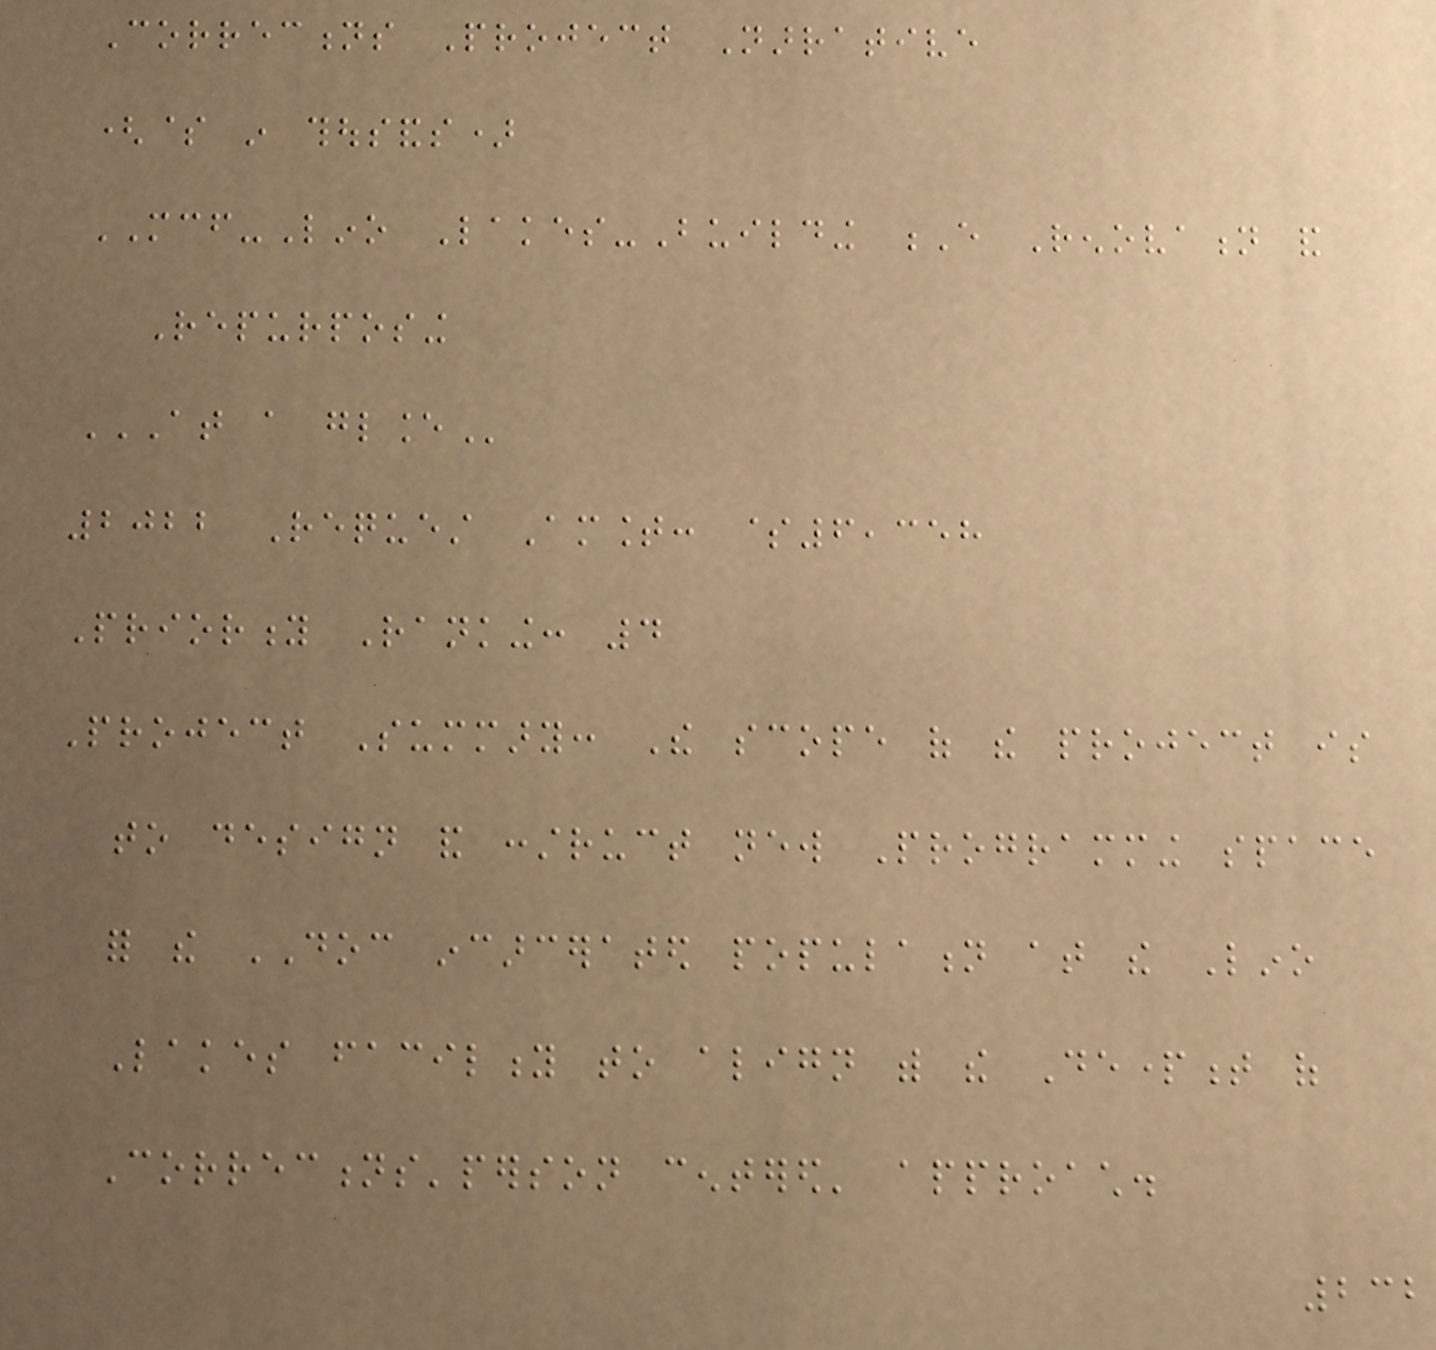Corrections Project Narrative
($ in thousands)
MCF-Lino Lakes-Building E Renovation and
Repurposing
AT A GLANCE
2022 Request Amount: $6,358
Priority Ranking: 4
Project Summary: The scope of the project is
to design and construct new Programming space
for the DOC incarcerated population at the Lino
Lakes facility to align with the Department of
Corrections'person centered' approach.
232
